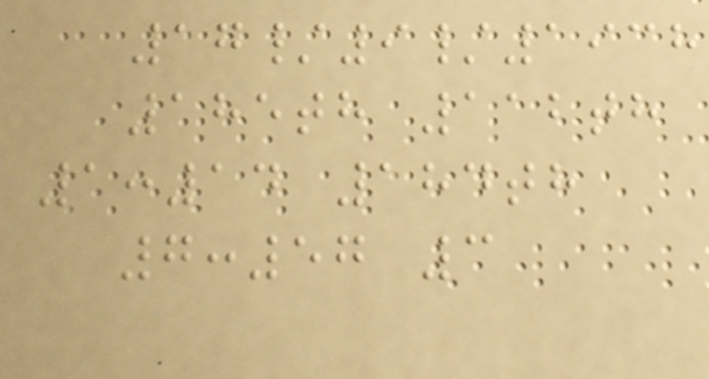17/9/1938
185th 112th
1:14 184th
7:57 3
